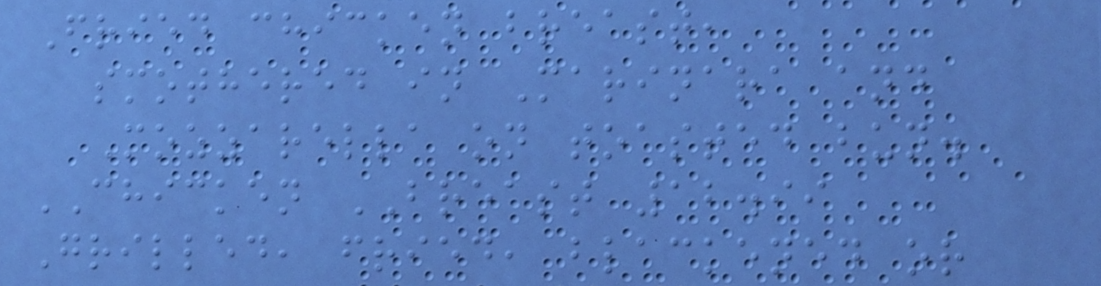Fried chicken breast,
smothered in Marinara and
Mozzarella on toasted bun.
CHICKEN BREAST 12.99
Grilled, fried, blackened or
